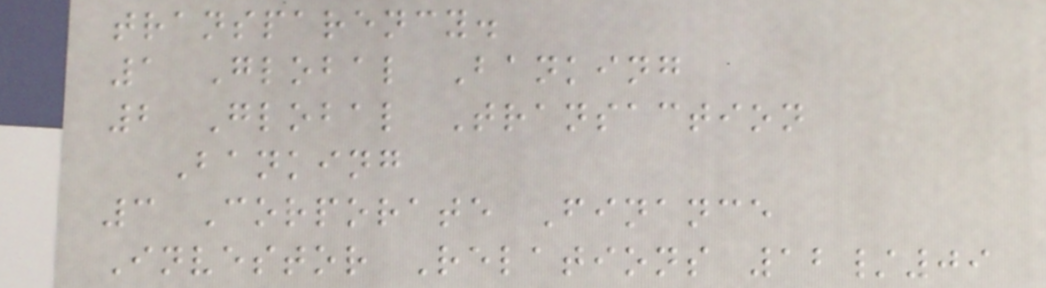transparency.
1 Global Banking
2 Global Transaction
Banking
3 Corporate Finance
Investor Relations 12/09
